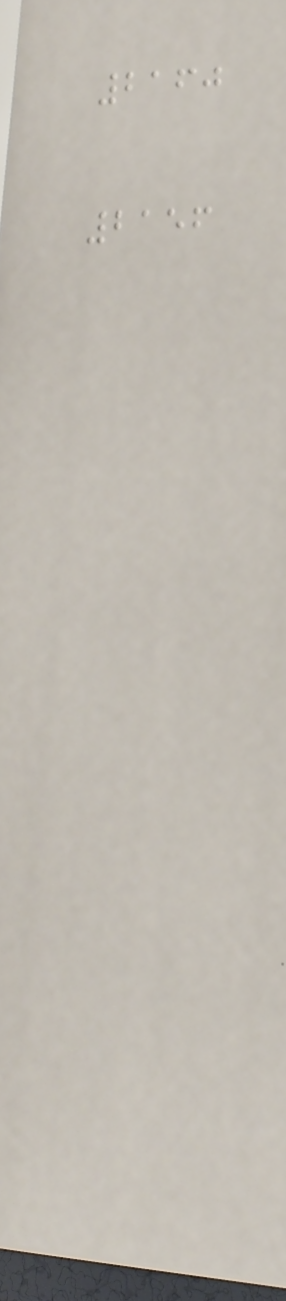2160
2156
